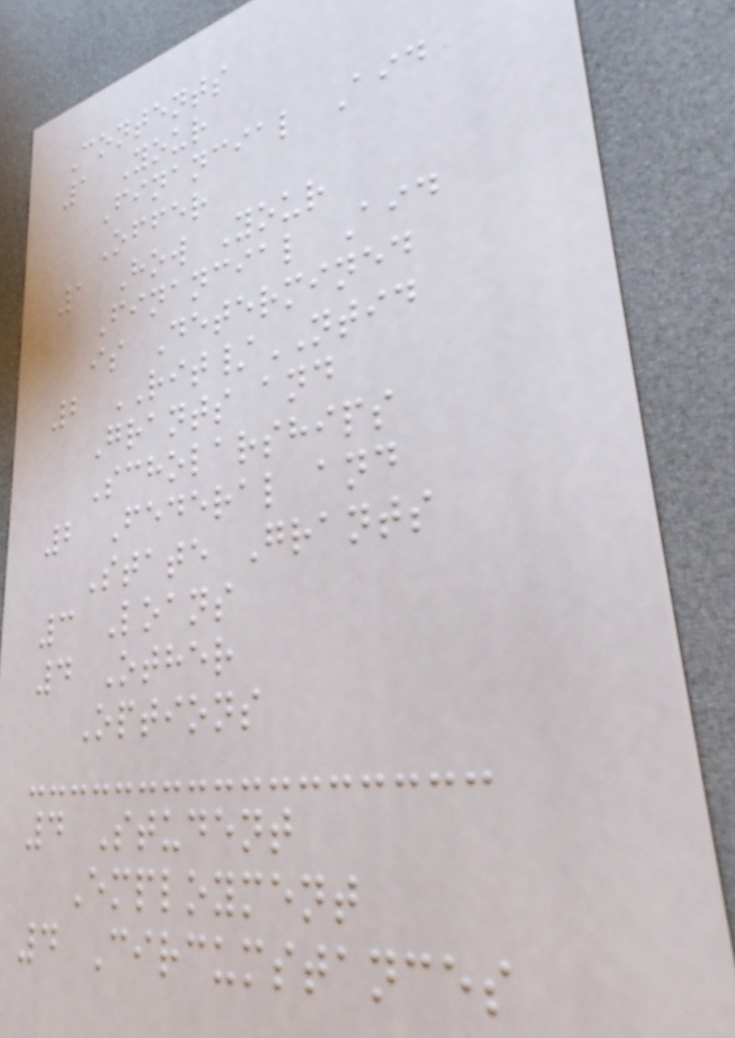Contents
1 Your
Financial Aid
Offer
1 How Your
Financial Aid
is Determined
2 RIT/NTID
Grants and
Scholarships
2 Federal and
State Grants
3 Loans
4 Other
Options
4 Student
Employment
4 Circumstances
